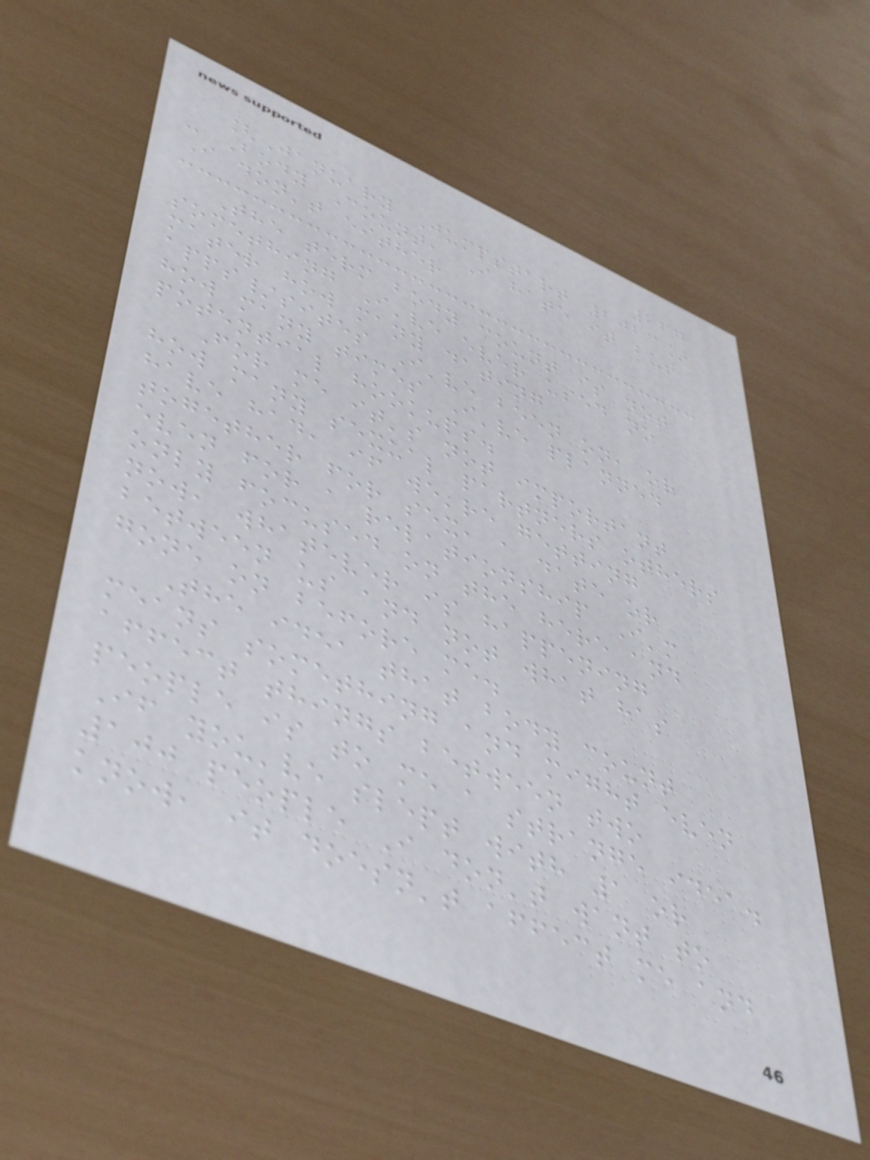267
[January Jumpstart 2023]
- Body Count, I hate it but
I don't either
The term body count is not
something I've ever used no
mater how many dating
apps/sites I've been on, or
how many times I've planned
potential hookups.
For me it's not important
how many sexual partners others
have had, if we're getting
together for sex, a date or
even for a relationship I'm
only focused on the here and
now, whatever is happening
between us and not what has
gone on before me.
The idea that body count
means something and might even
affect things between two
people is to me a strange idea.
If you've slept with 1 or
100 people I don't want to
know, it doesn't affect me and
